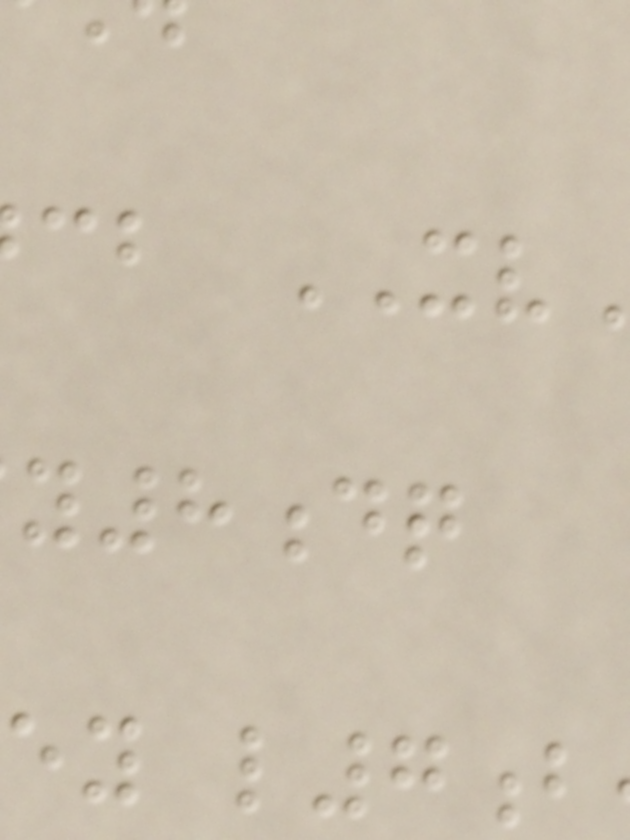cb XV
y8dq
ey l7b
